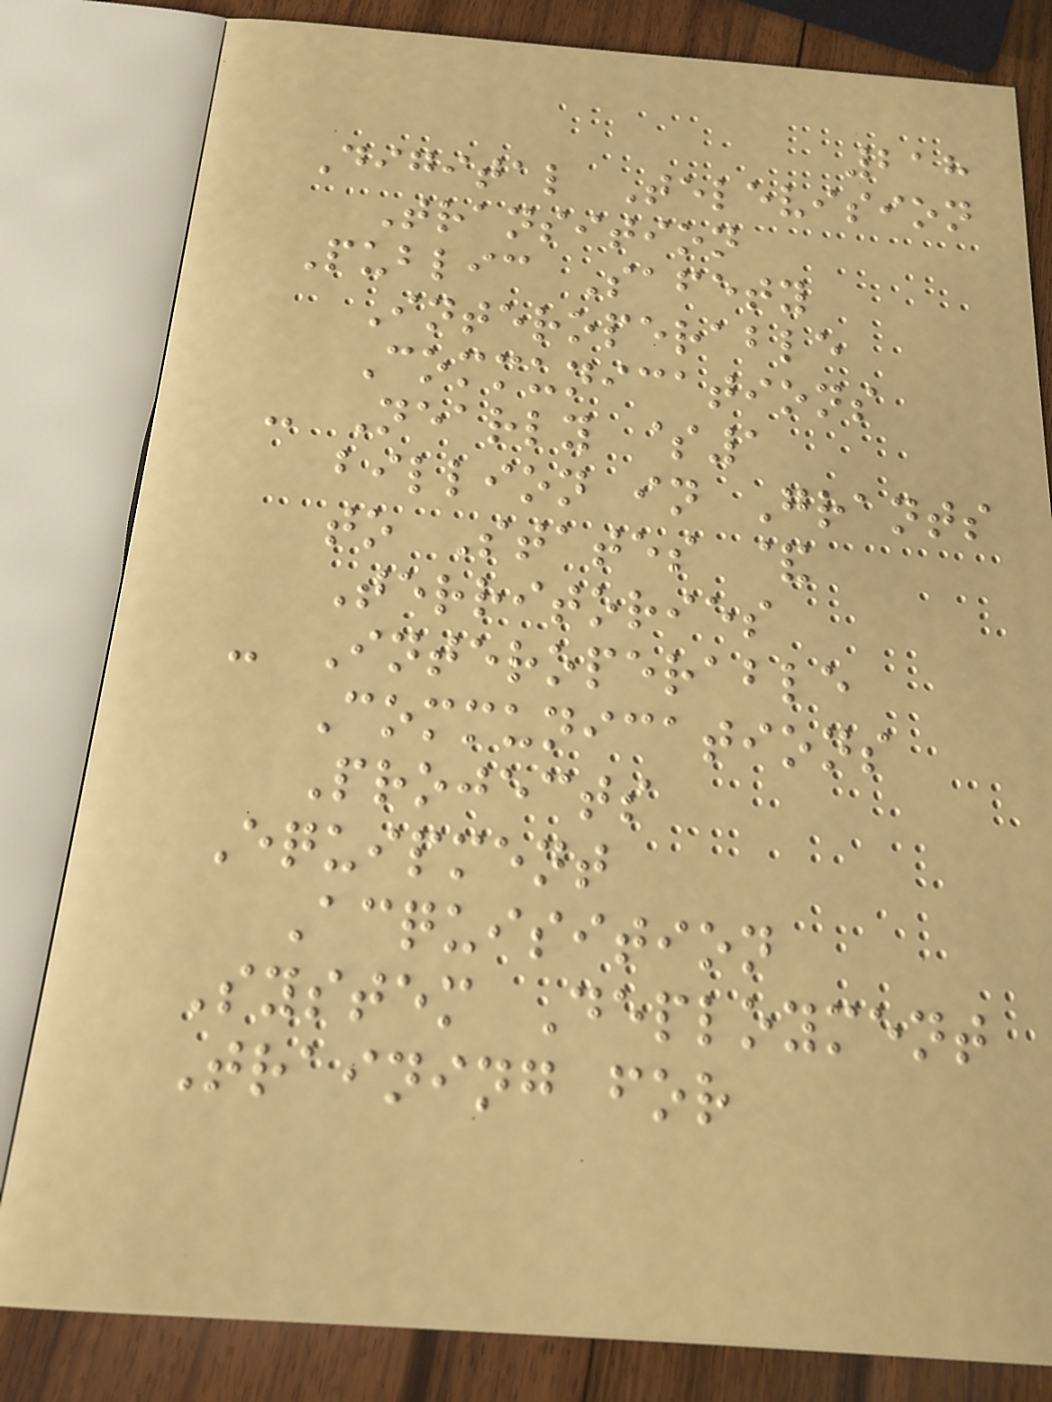218
Digital Television
Transition
Public Safety
Interoperable
Communications
- Nearly $1
billion in Grants
to States &
Territories
- Interoperable
Communications
Projects
Equipment
Acquisition
System Deployment
Training for
